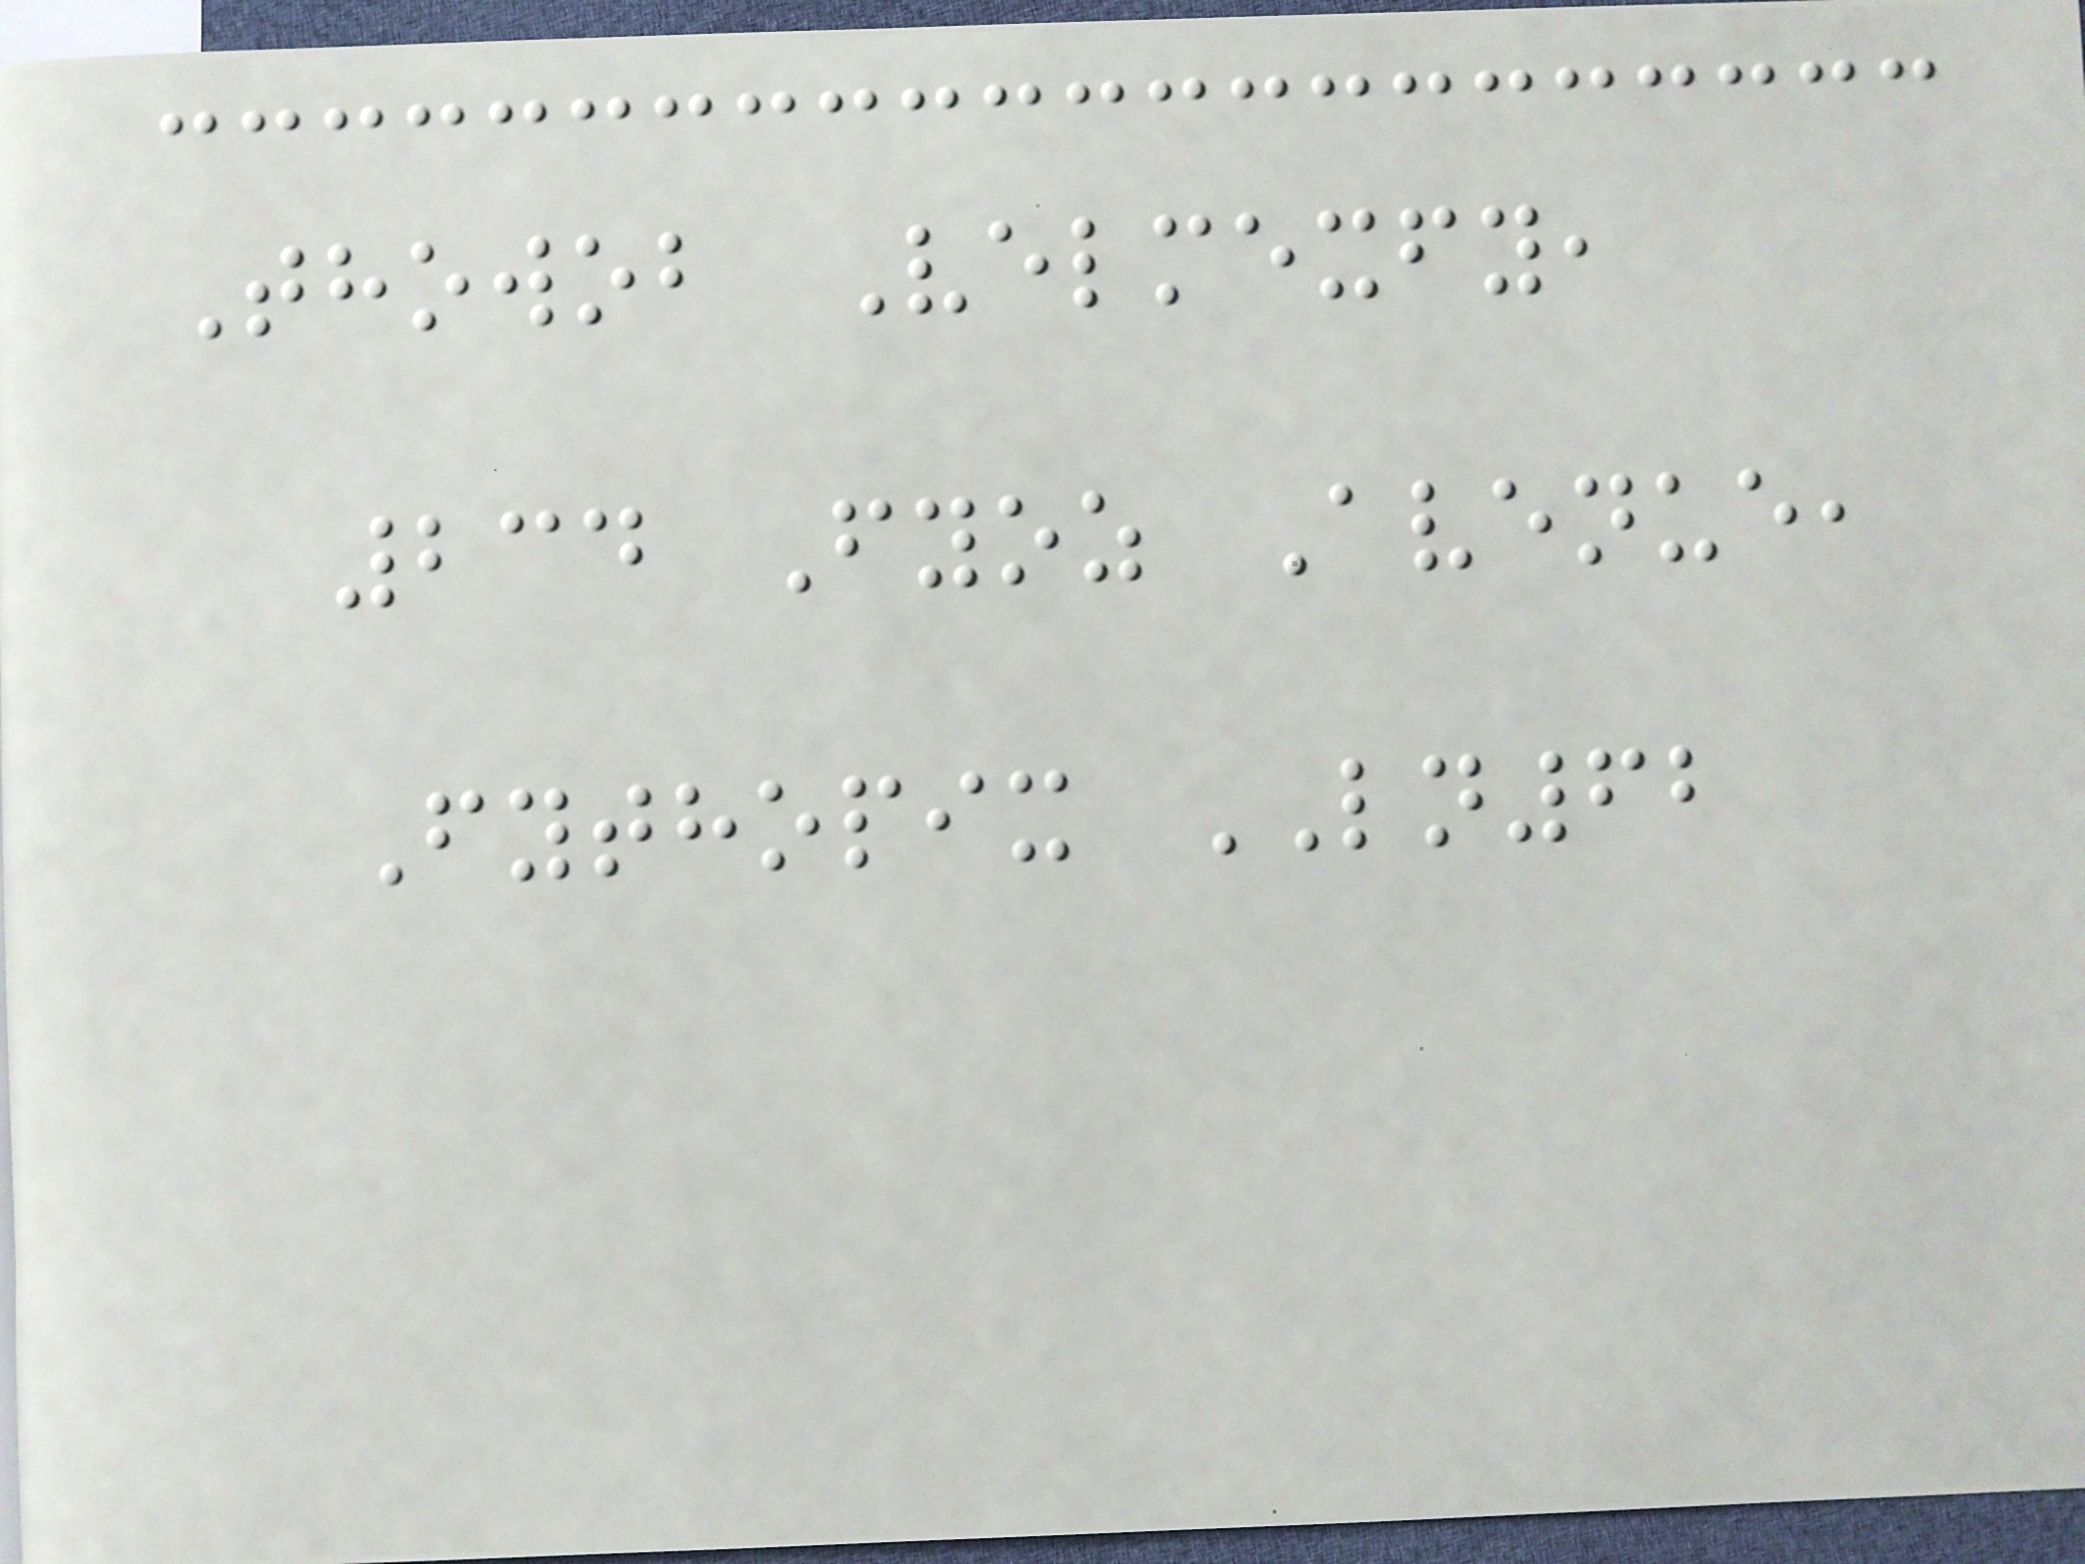Thowob Velmexfy,
234 Fyoz Avenue,
Fythopix LN62
